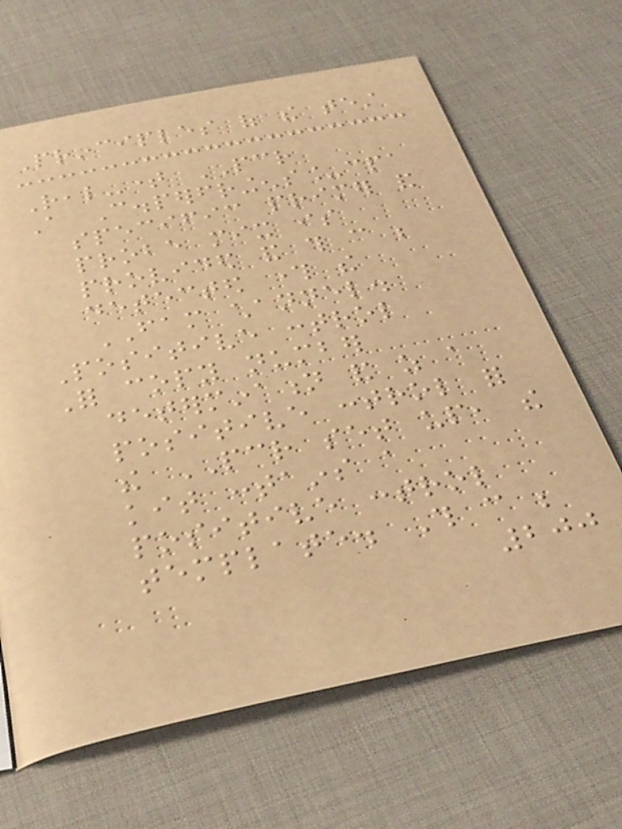Principles of the test
Real-time PCR
A C.perfringens_cpa
specific primer and
probe mix is
provided and this can be
detected through the
FAM channel.
Positive control
For copy number
determination and as a
positive control for
the PCR set up, the
kit contains a
positive control
template. This can be
200
